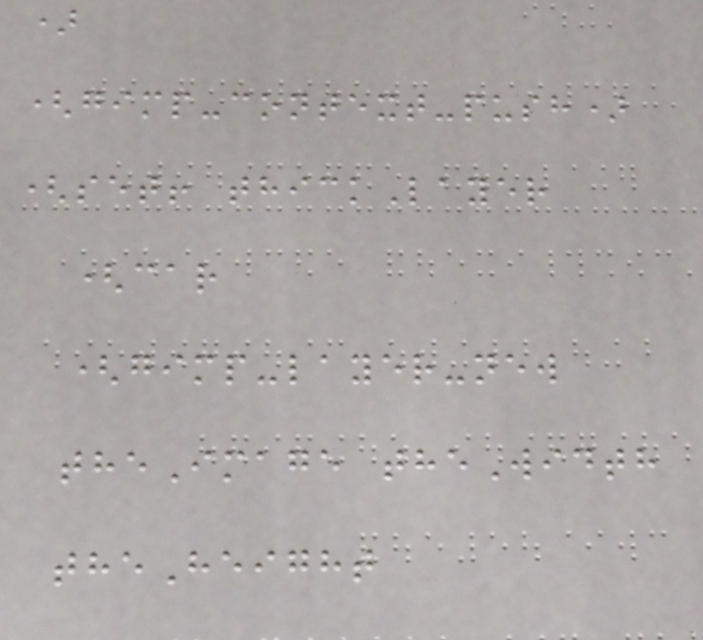)
(gimp-context-push)
(set! thickLayer
(car
(gimp-layer-new
theImage theWidth
theHeight
